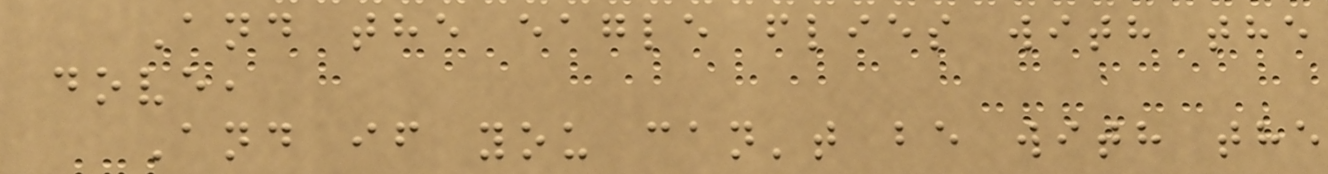And the eagle flies with the
dove,
And if you can't be with the
